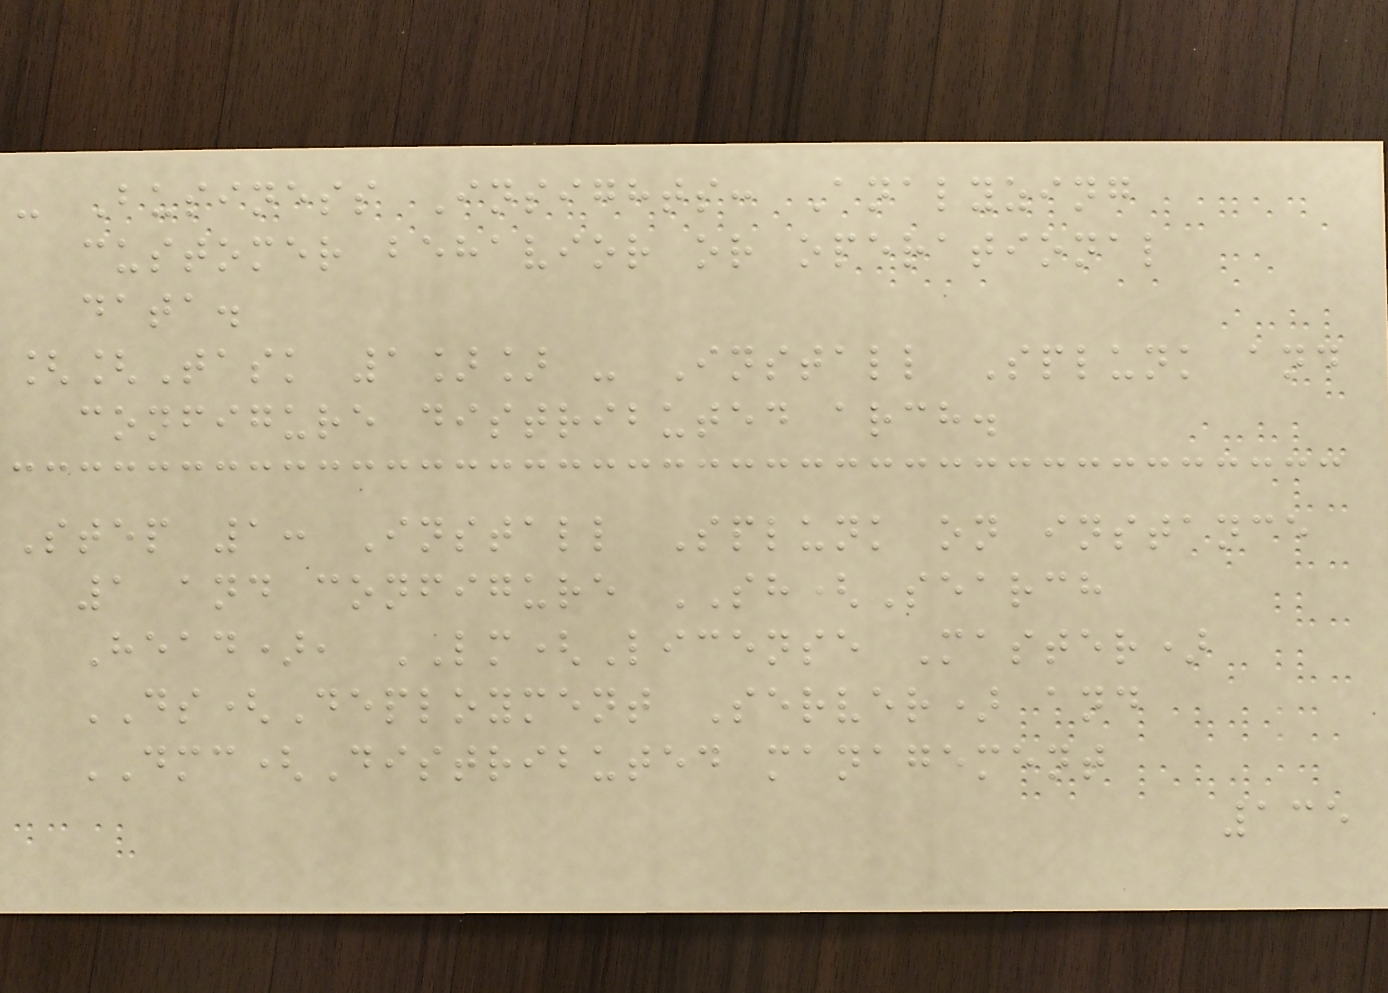- Business Insights: Analyzing
customer behavior or operational
data.
[[Task 1]] - Install Splunk and
configure distributed arch.
Step 1: Install Splunk on instance
1 and configure SH(Search
Head), LM(License Master)
DS(Deployment Server) and
DMC(Distributed management
135
